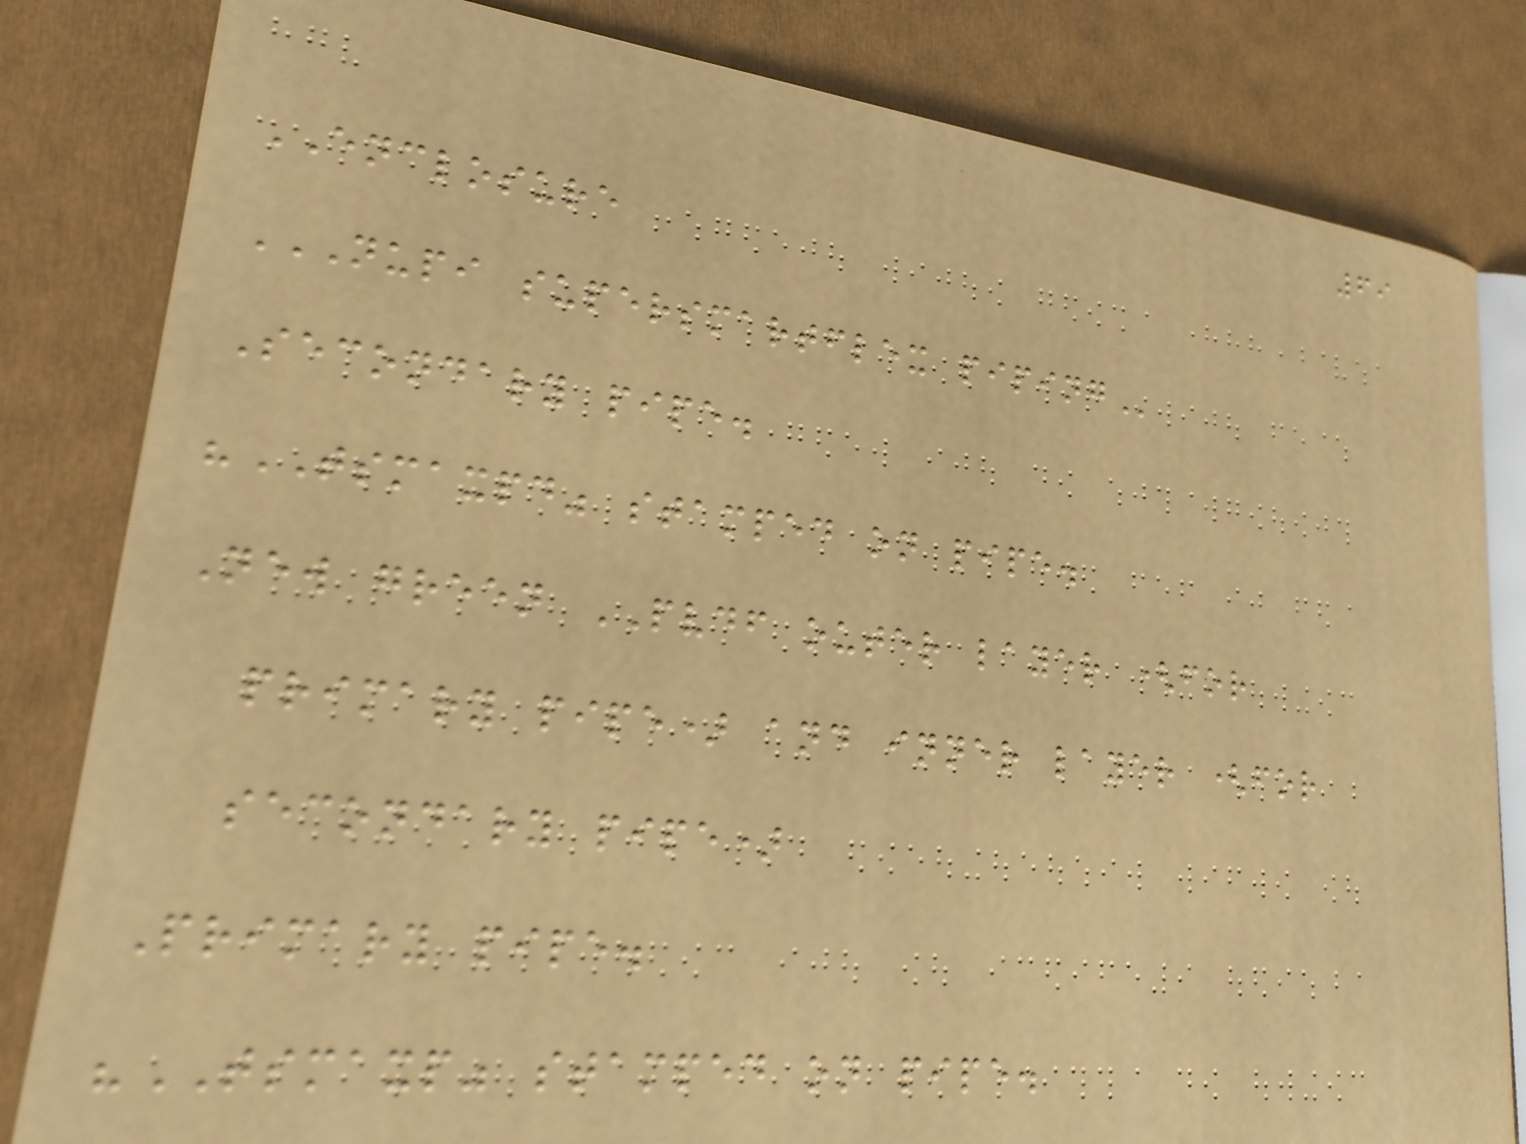69
ENCLOSURE
NUPI SUPERSMARTFLEX PIPING
Secondary pipe.
"TSMAXPD" stamped on pipe.
New green PVDF outer layer (for
primary pipe) and inner layer (for
secondary pipe)
Primary pipe.
"TSMAXP" stamped on pipe.
